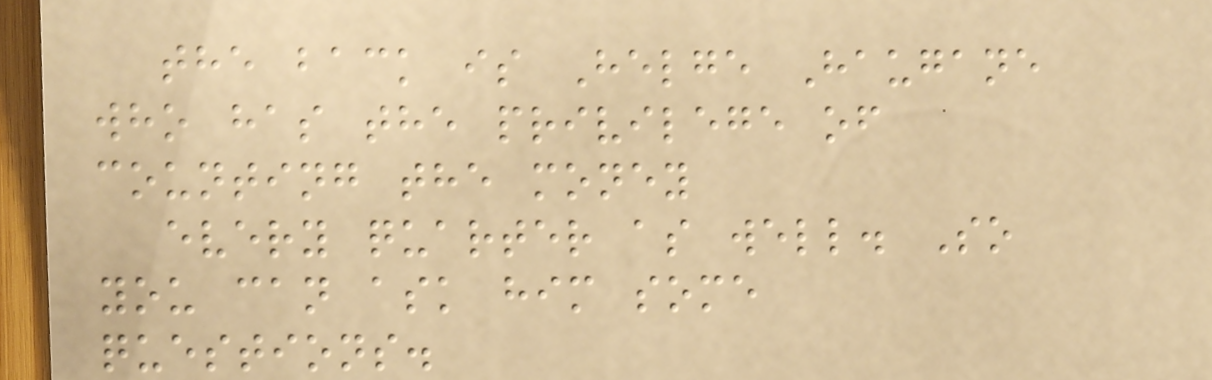the back is Helge Haugane
who has the privilege of
counting the money
every quarter as well. So
you can ask him some
questions.
